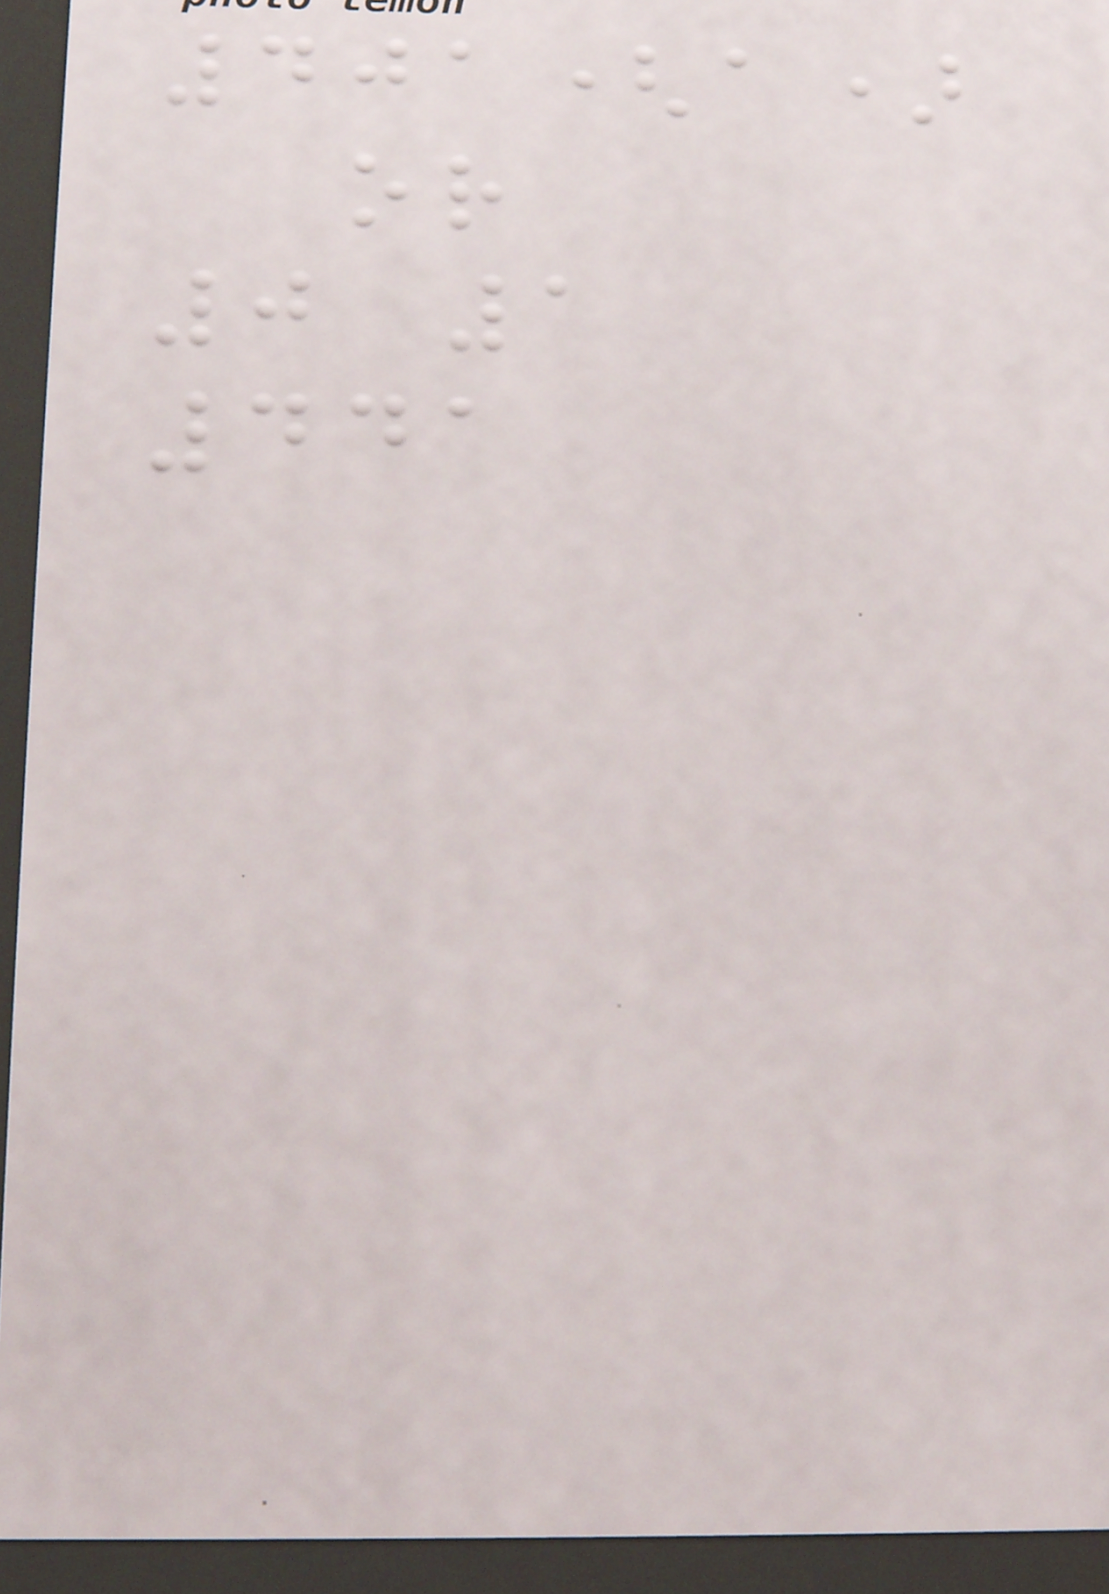401(a)
or
0 1
441
